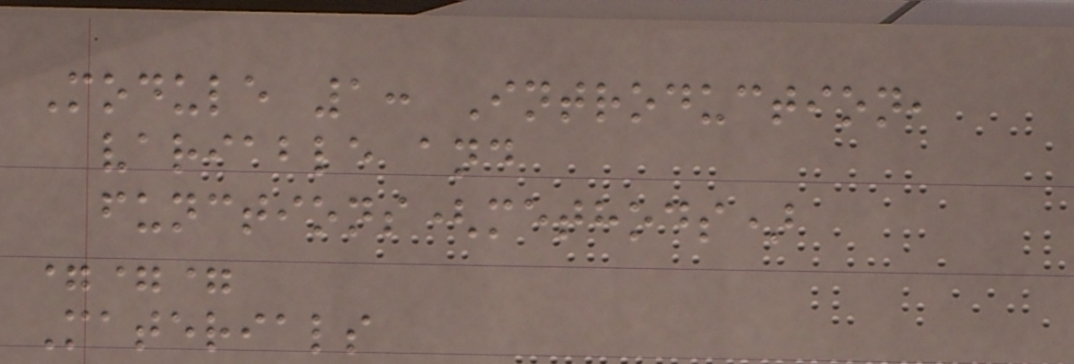Module 1: Introduction,
variable and
functions(methods)
===
Materials
